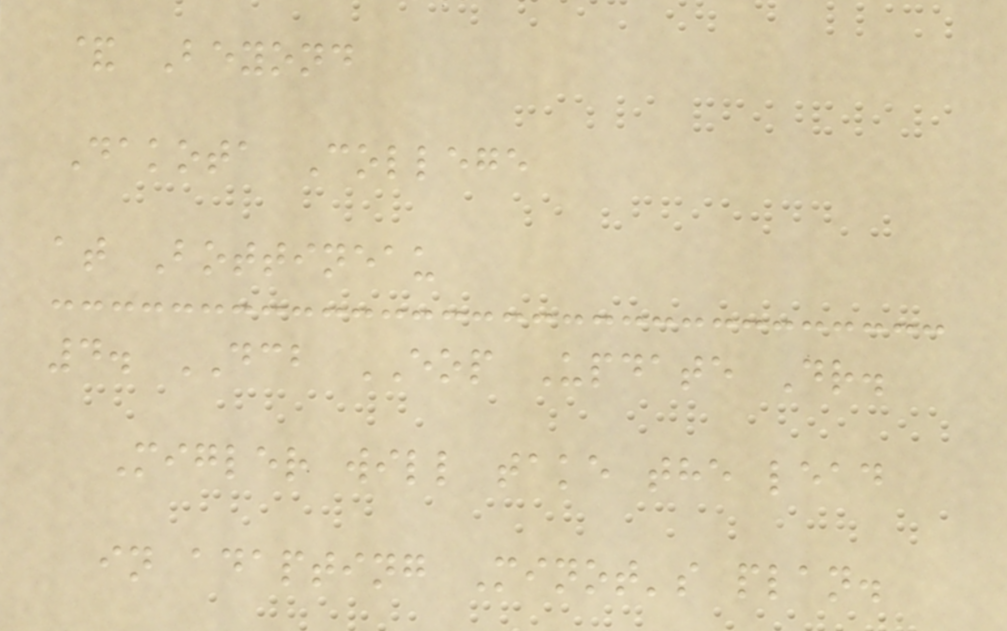& Beyond
Dakota College
at Bottineau
4. DCB EOP Update Dr.
Migler will take the lead
in adapting Minot's plan.
